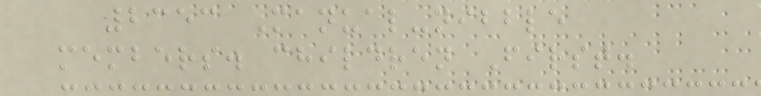2353 Manual-nibble
members. children First.
